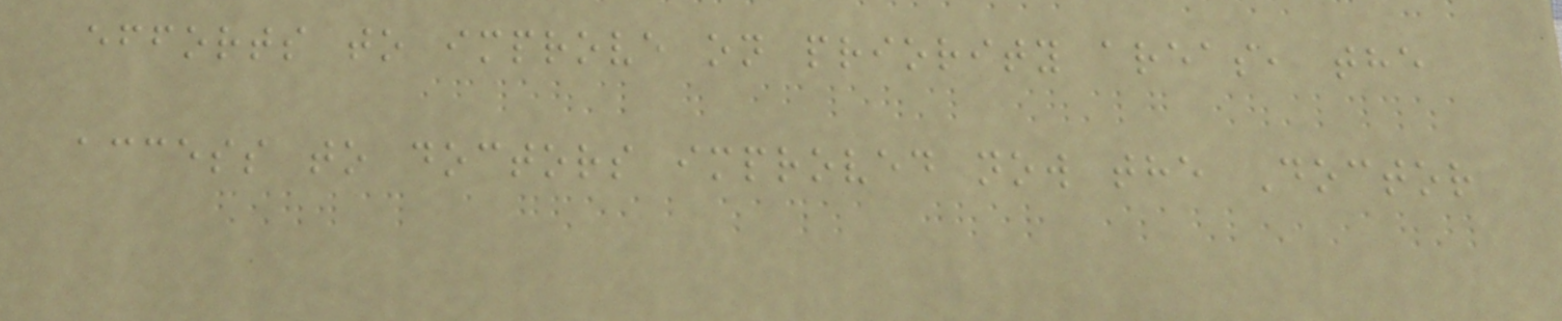efforts to improve on priority areas, the
access to doctors improved now the Doctor
